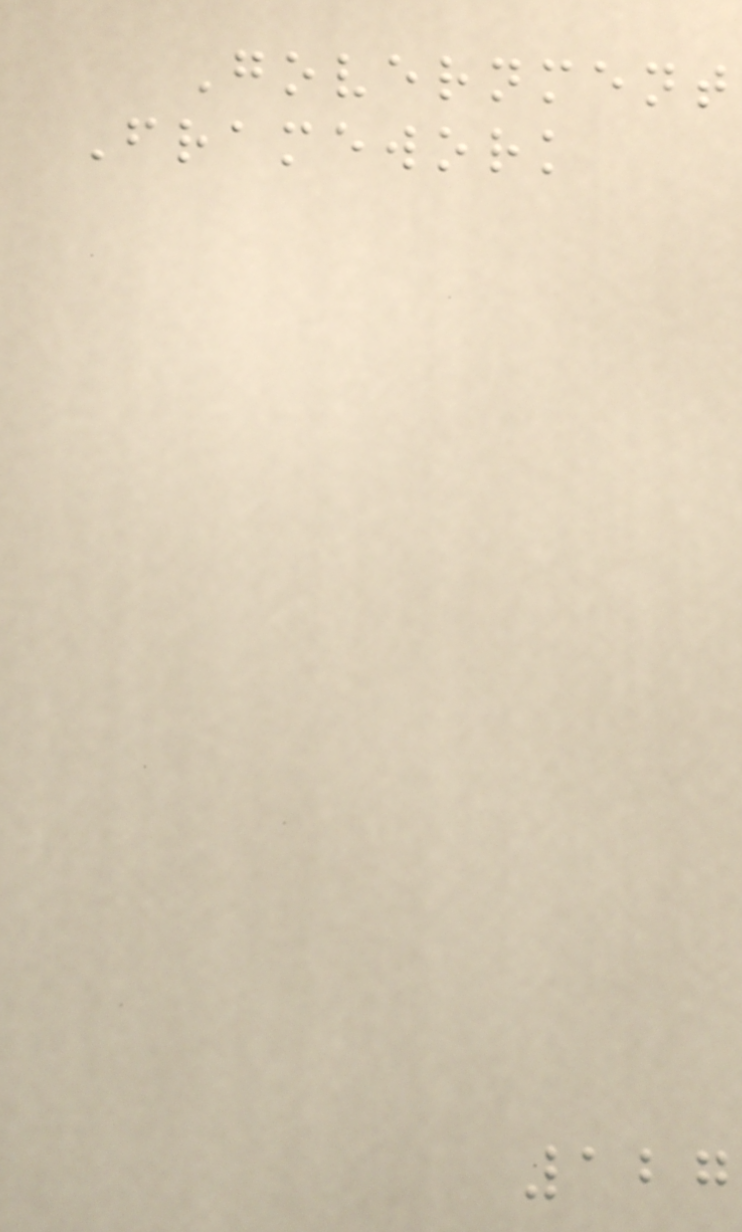Government
Framework
127
